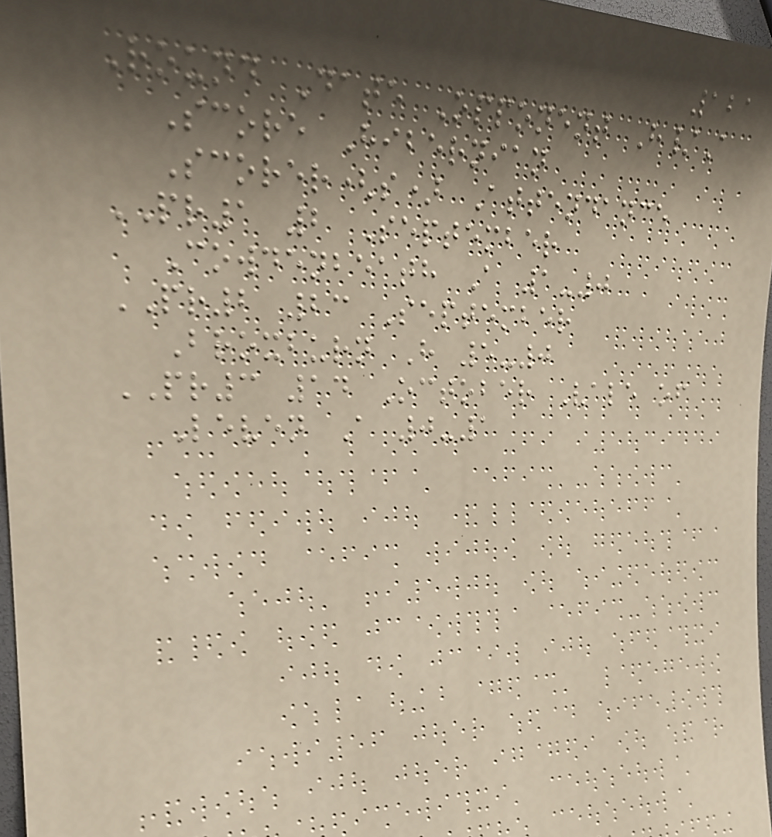121
Round Date Opponent H/A
Score Hibernian
Scorer(s) Attendance
PR1 2 September
Cowdenbeath A 1-0
PR2 23 September
Broxburn H 5-0
PR3 14 October Vale of
Leven A 0-1
